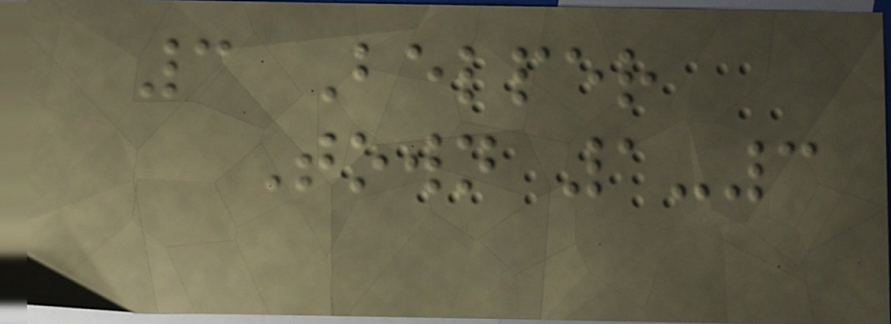3 Belper
Town 1-3
